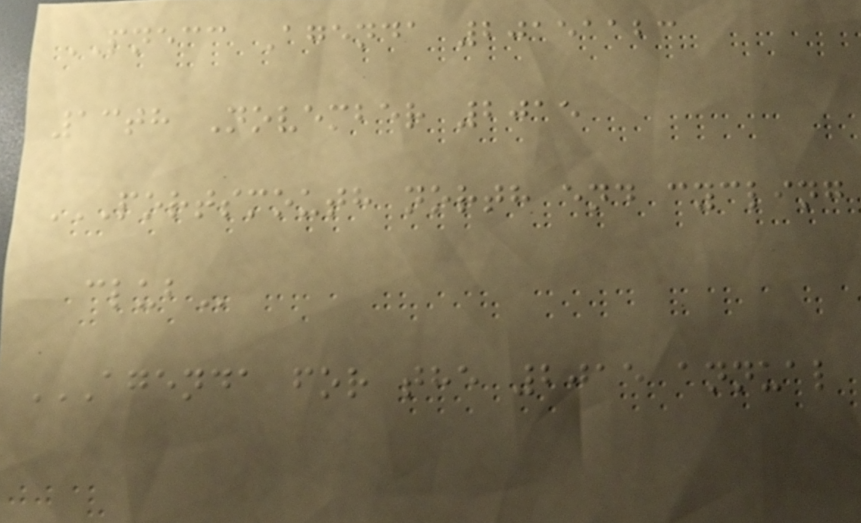PNECC Agenda 20151123
13th November 2015
PORTSMOUTH NORTH END CYCLING
CLUB
AGENDA FOR THE 2015 ANNUAL
